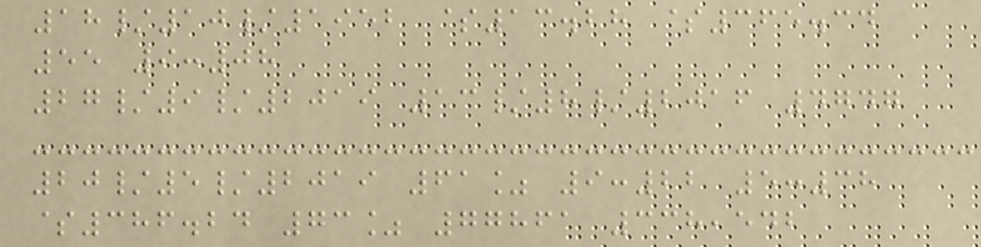18/10/1952 $13.28 $365.34
55 9:08
27/9/2019 13/8/2016 4747
20/5/2019 61% 9:22 5:38
$386.24 73% 77861 338,542
